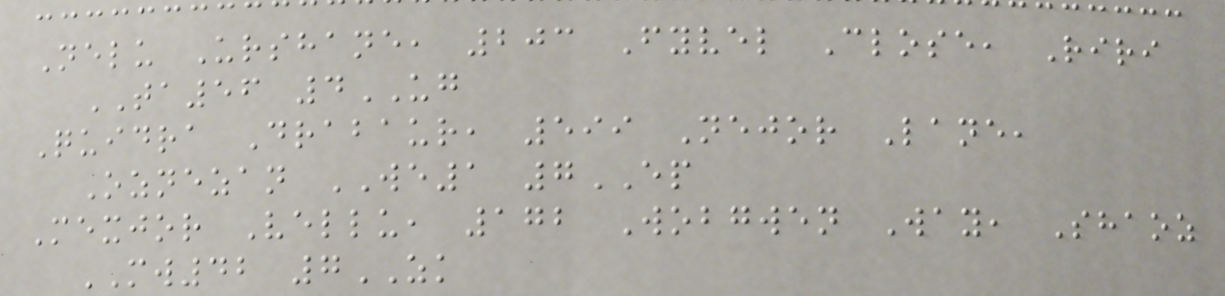Nelu Urshane, 203 Fyvel Close, Riri
TA56 4UG
Quidra Drabaur, 599 Nejor Lane,
Oznezan WE1 7EP
Mexjor Vellu, 172 Wobgwen Way, Shaoz
MW42 7ZK
